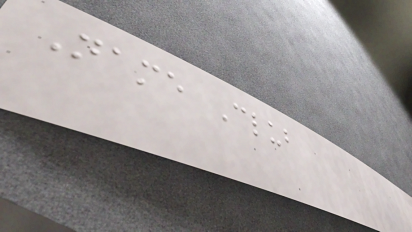Name Club
